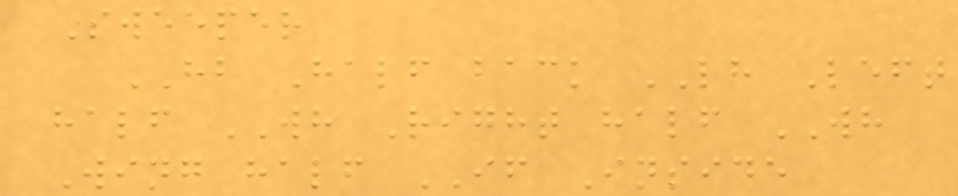Sweeper
HB Half back LH Left
half WH Right half WH
Wing half IF Inside
